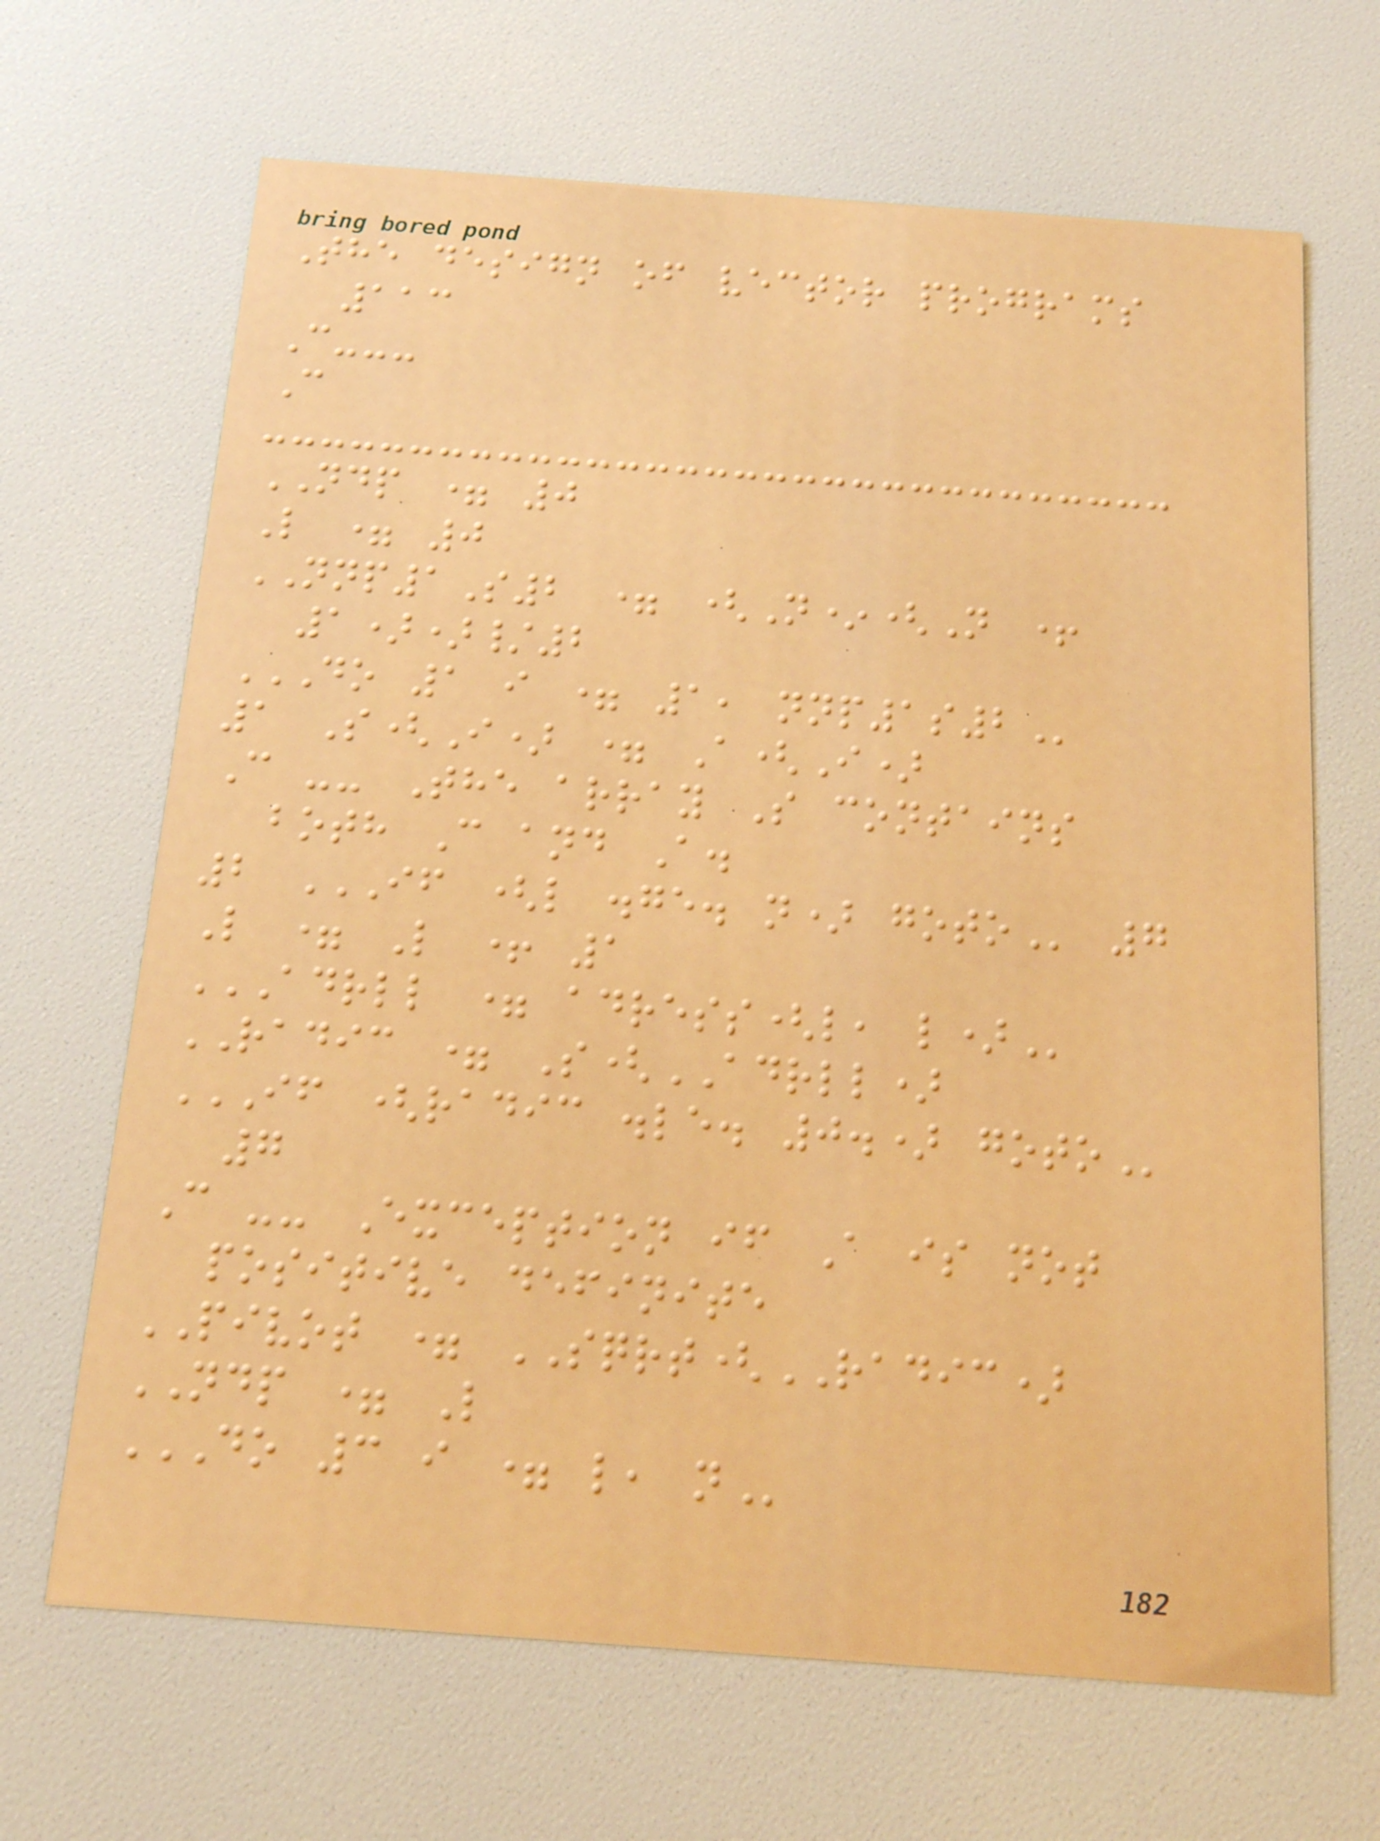The design of vector programs
113
C---
C
NDP = 0
L = 0
NNP1S2 = (N*(N +
1))/2
DO 1 I = 1, NNP1S2
1 S(I) = A(I)
C -- The array S contains
both C and A.
2 IF (L .GE. N) GOTO 7
L = L + 1
ADRLL = ADRESS(L, L)
RADIC = S(ADRLL)
IF (RADIC .LE. 0.) GOTO
7
C -- Exception if A is not
positive definite
PIVOT = SQRT(RADIC)
NDP = L
DO 3 I = L, N
